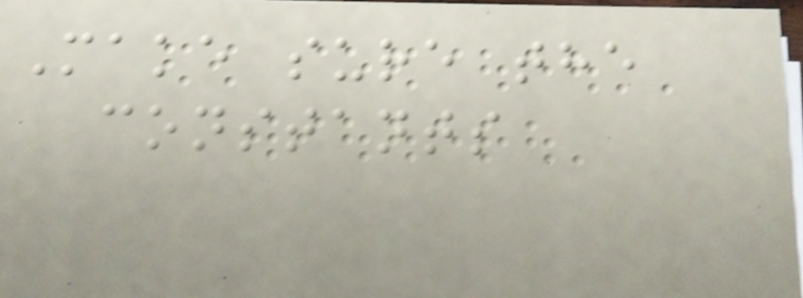Make sure the
constants
